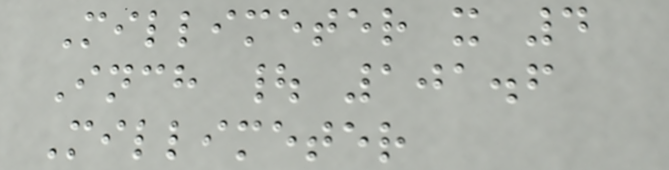Millimeter x 4
Inch | 101.6
Millimeter
